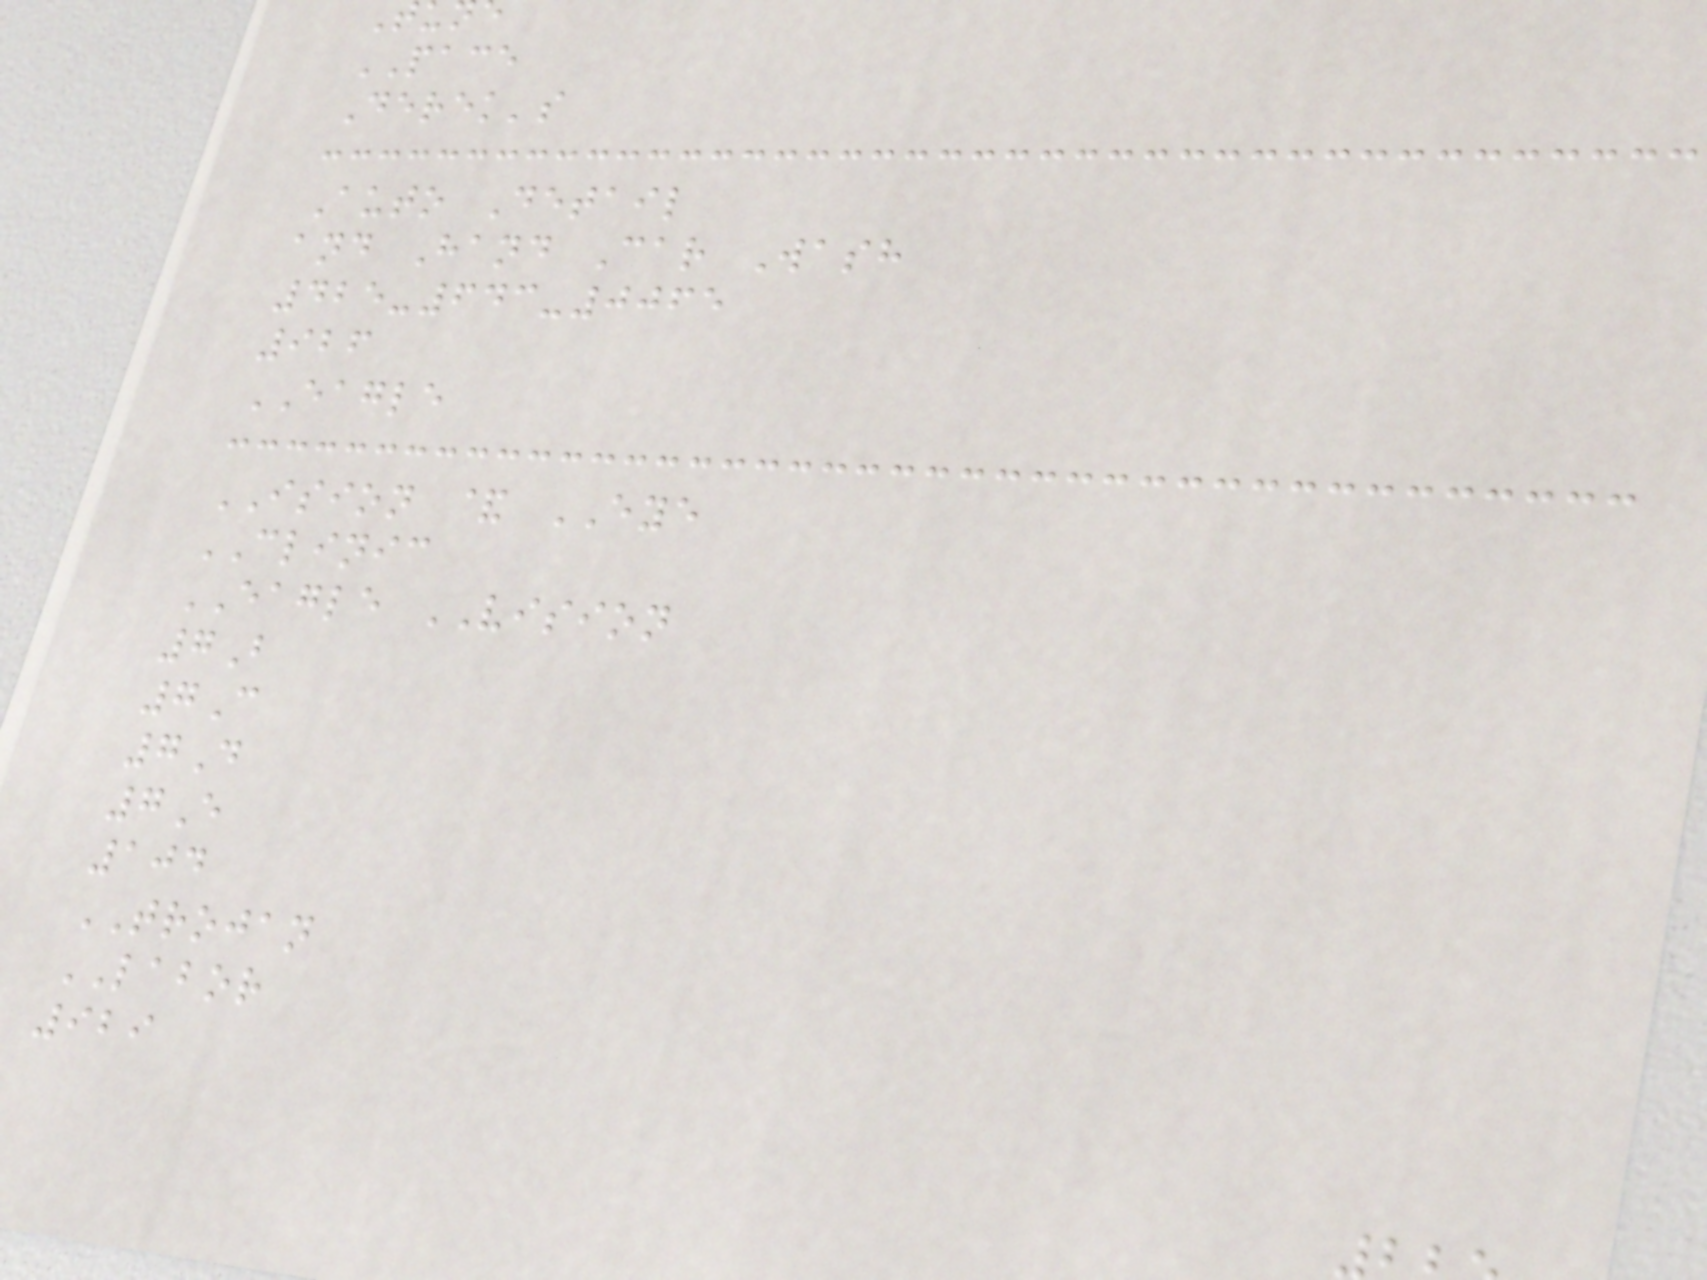PACE
Derek's
Auto Detail
and Hand Car Wash
425-643-0065
926
EAGLE
ISION & EYE
CLINIC
EAGLE VISION
7B
7C
7D
7E
104
TROJAN
LABOR
929
